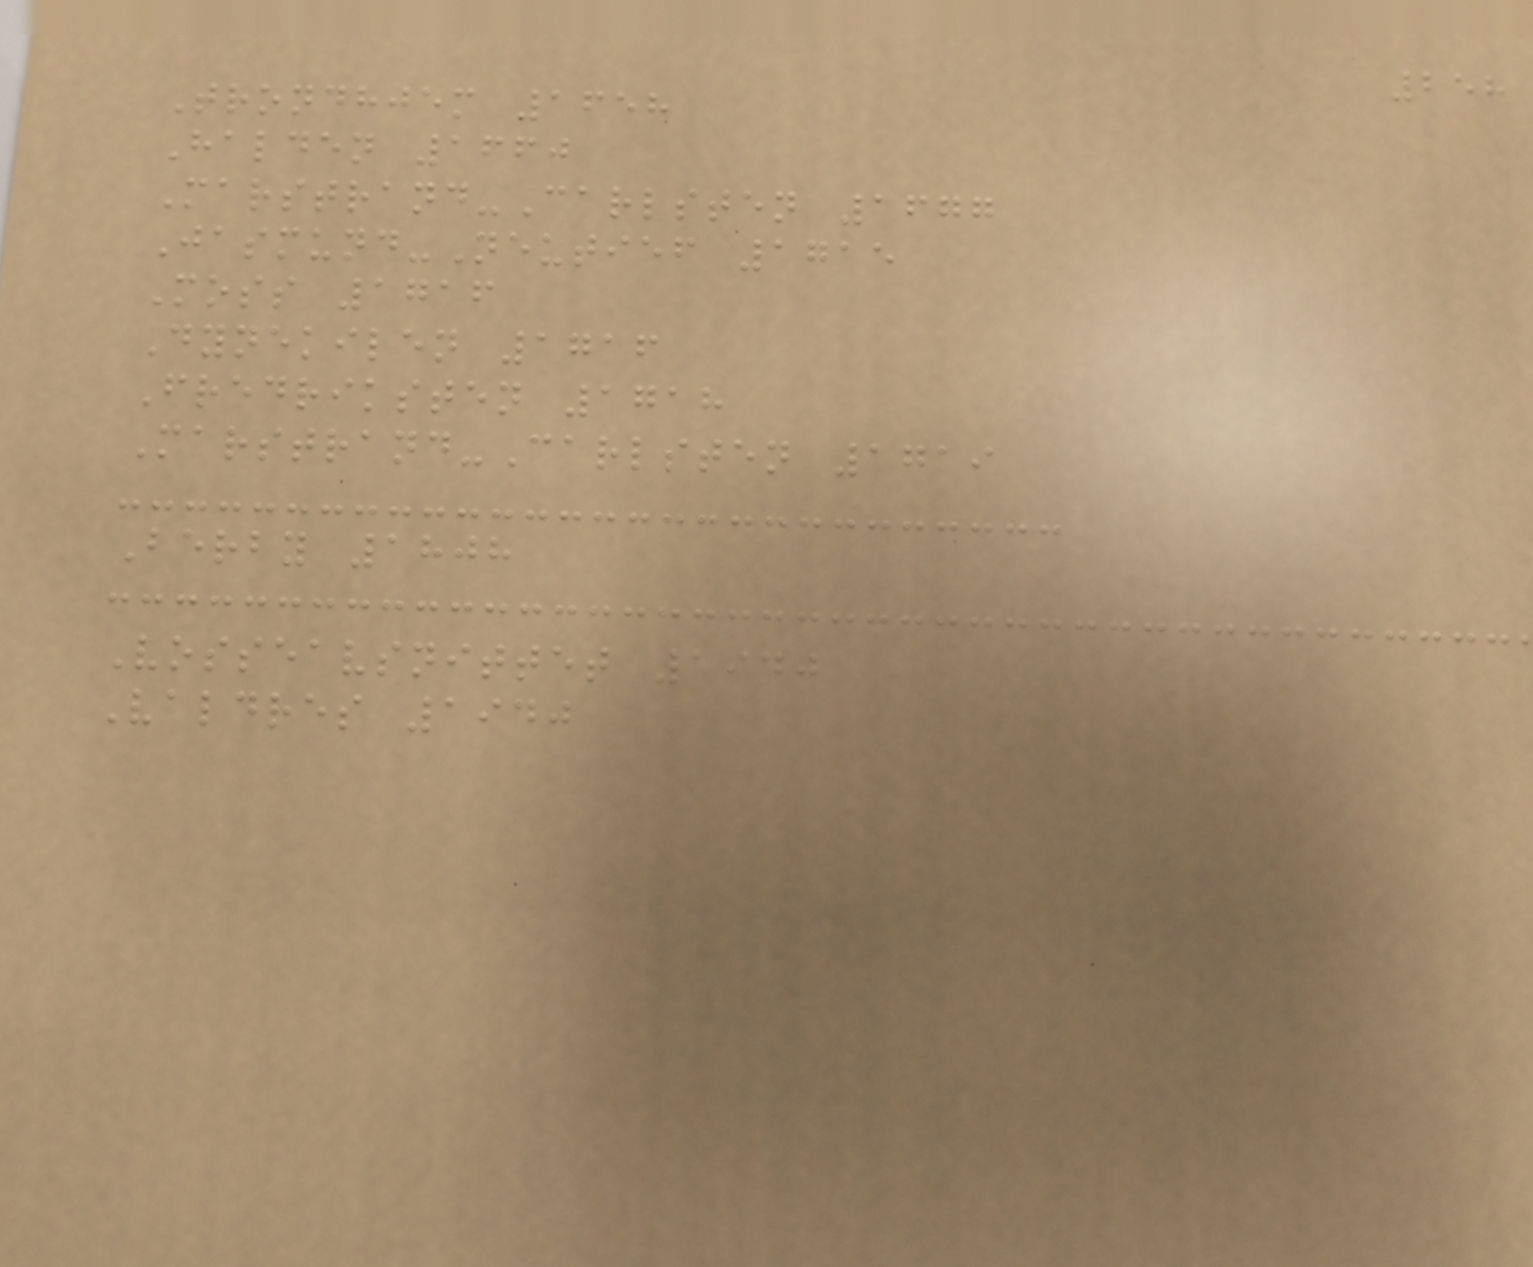258
Trondhjem 1658
Halden 1660
Marstrand-Carlsten 1677
Jasmund-Neutief 1715
Moss 1716
Dynekilen 1716
Fredriksten 1718
Marstrand-Carlsten 1719
Berby 1808
Vosseavsnittet 1940
Valdres 1940
